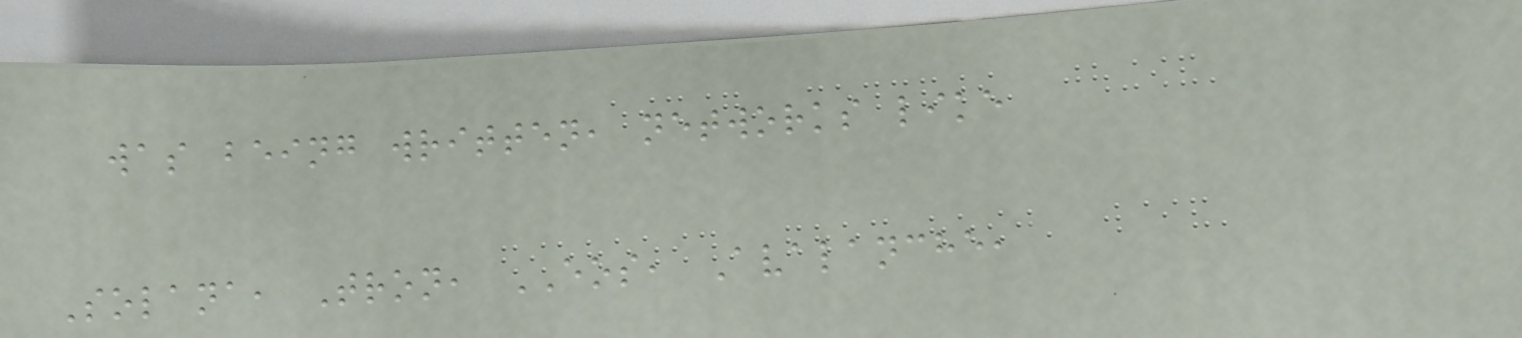was being written, networks like
Solana, Tron, EOS, Avalanche,
